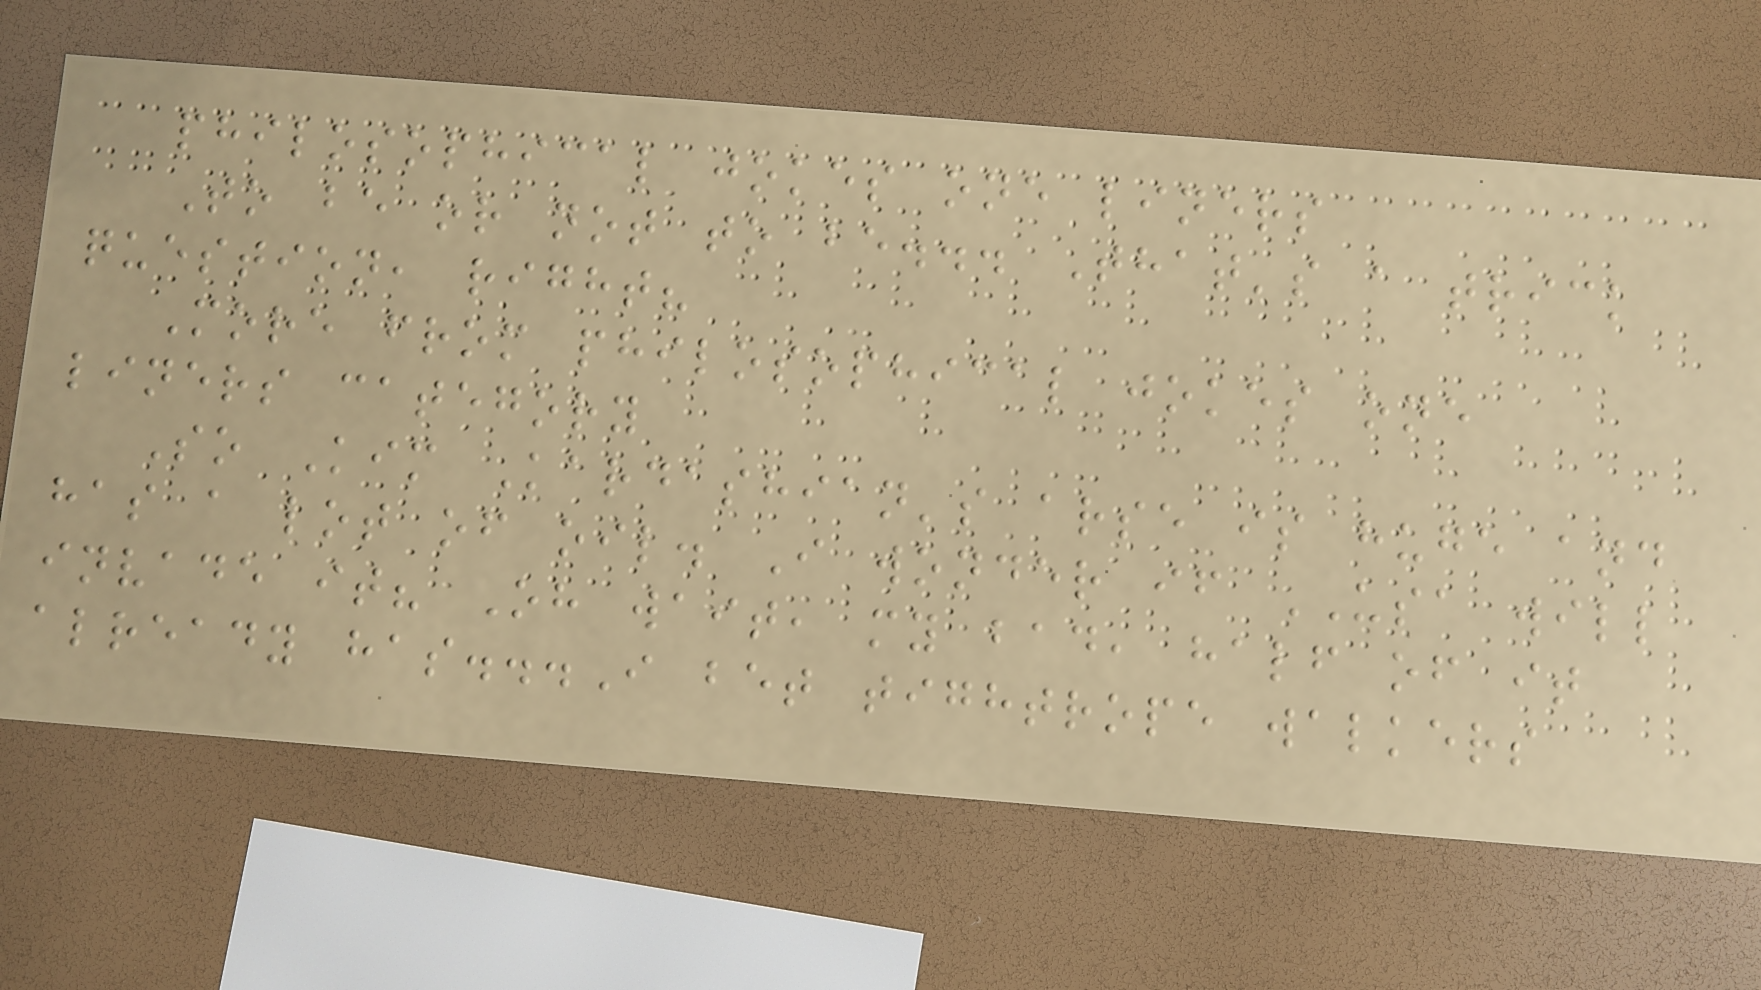philosophical jokes one liners
To be or not to be... That's a trick
question, right?
More from philosophical jokes one
liners category
So Kim Kardashian's arse is huge and
has a lot of oil. I wonder if USA will
invade it? Oh wait, my bad, half of it
already has...I bet tightrope walkers
